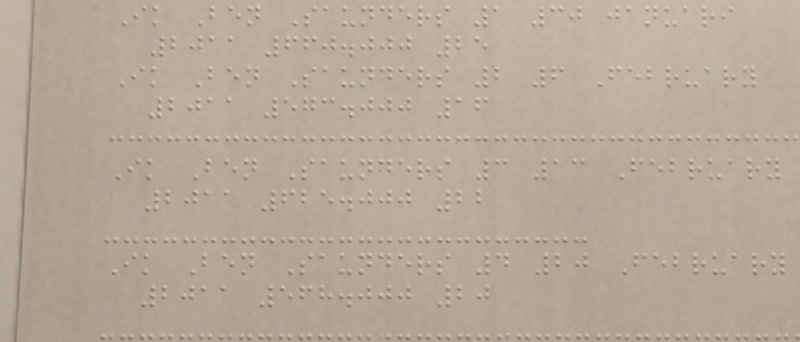Ik Ben Saunders 1 30 januari
2011 660.000 25
Ik Ben Saunders 2 6 February
2011 573.000 16
Ik Ben Saunders 3 13 February
2011 625.000 22
Ik Ben Saunders 4 20 February
2011 568.000 20
